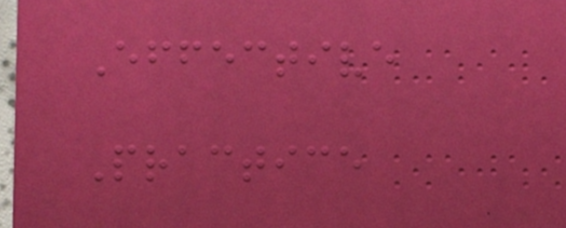Effective
Practice
